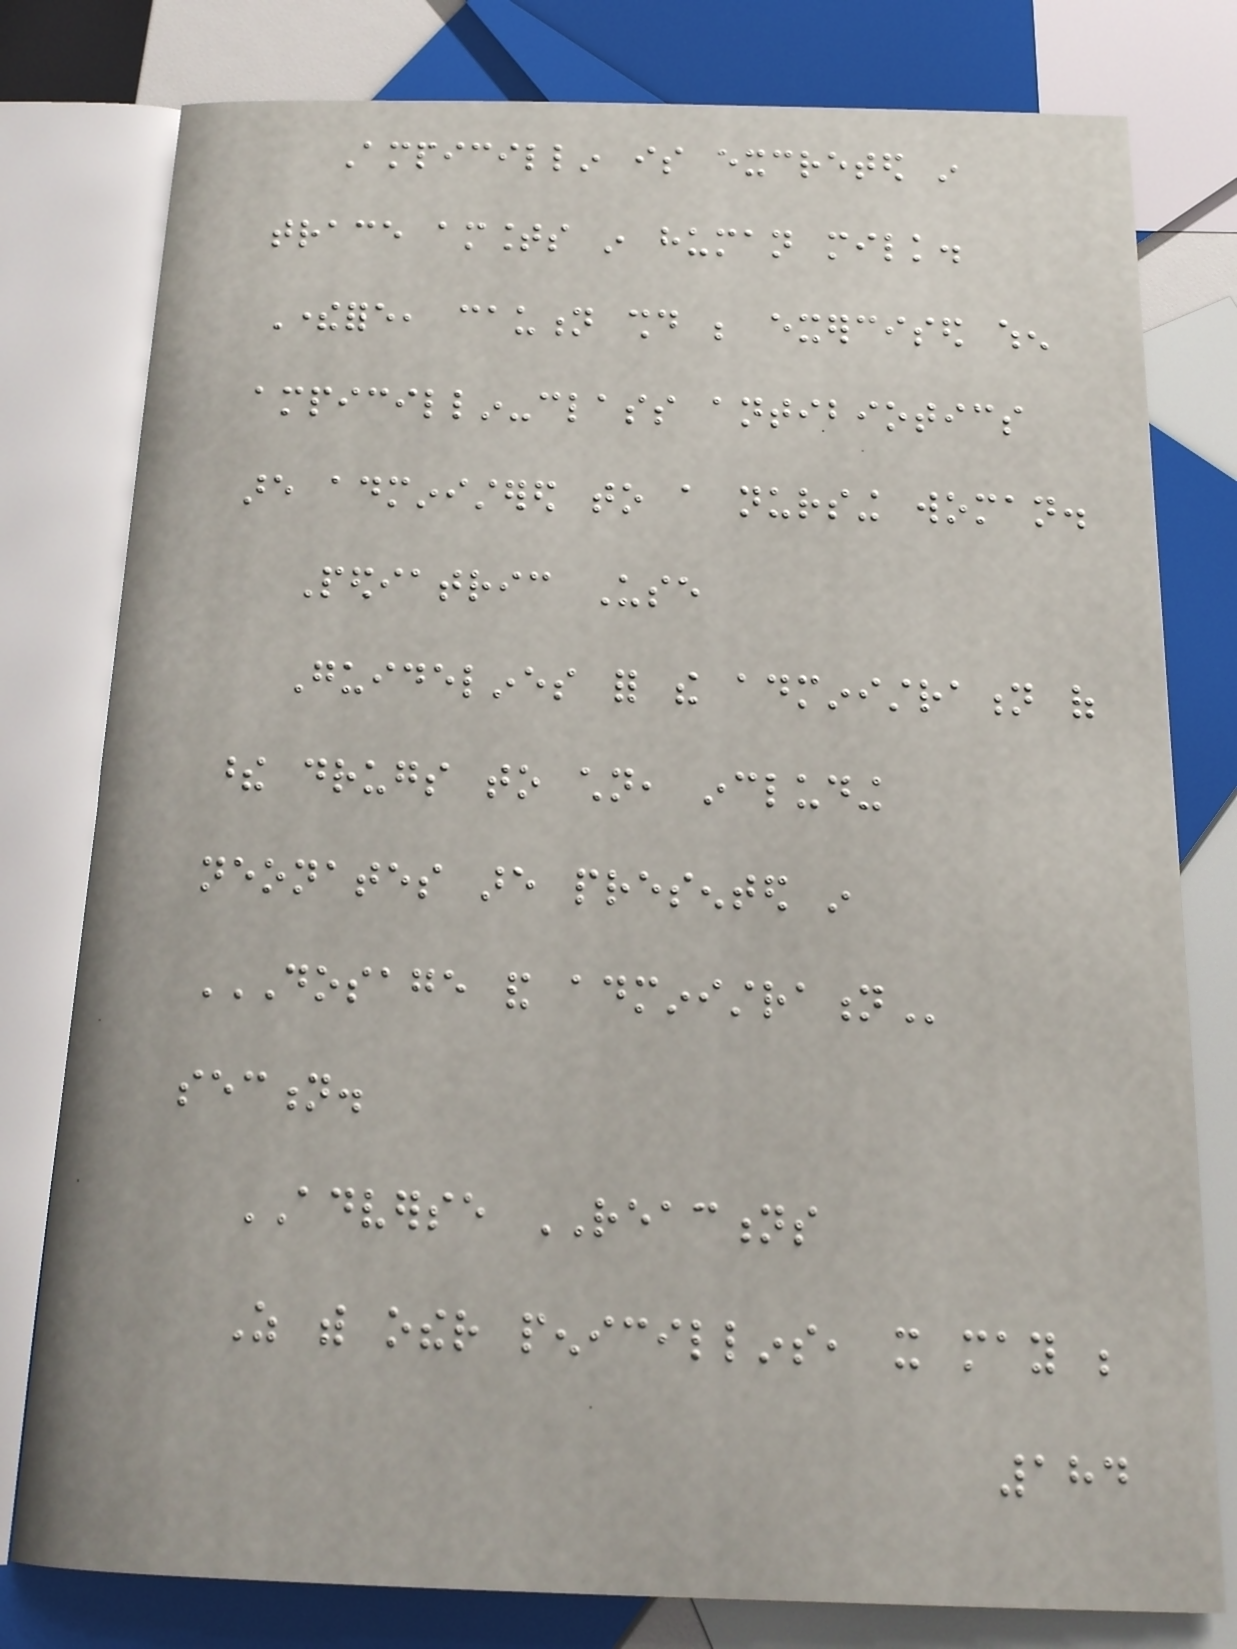Ampicillin is excreted in
trace amounts in human milk.
Therefore, caution should be exercised when
ampicillin-class antibiotics
are administered to a nursing woman.
Pediatric Use
Guidelines for the administration of
these drugs to children, including
neonates are presented in
DOSAGE AND ADMINISTRATION
section.
ADVERSE REACTIONS
As with other penicillins, it may be
184
